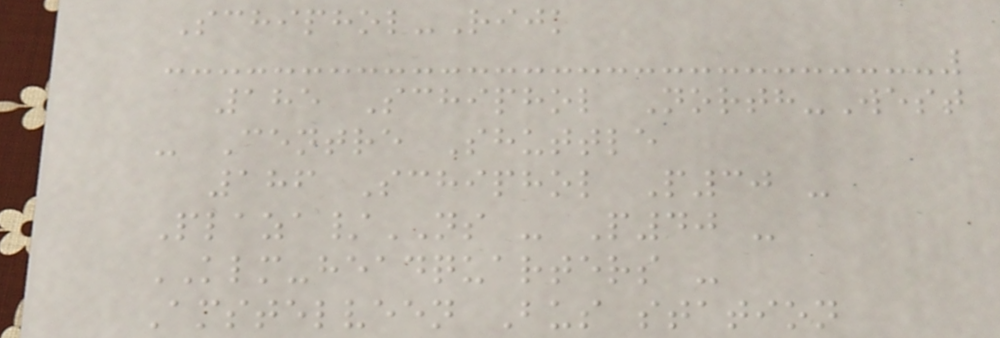Schiphol-Rijk
185 Schiphol North-West
- Centre Shuttle
186 Schiphol P30 -
Plaza/NS - P40 -
KLM-headquarters -
Amstelveen Bus station
